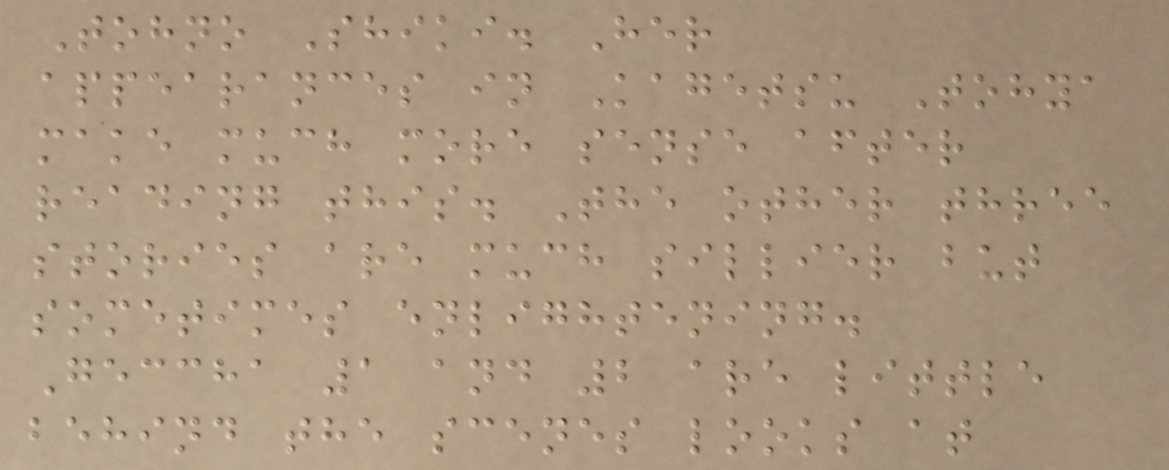Tohno Shiki. Her
appearances in Kagetsu Tohya
make much more sense after
reading this. The other three
stories are much sillier but
sometimes enlightening.
Geccha 1 and 2 are little
behind the scenes looks at
